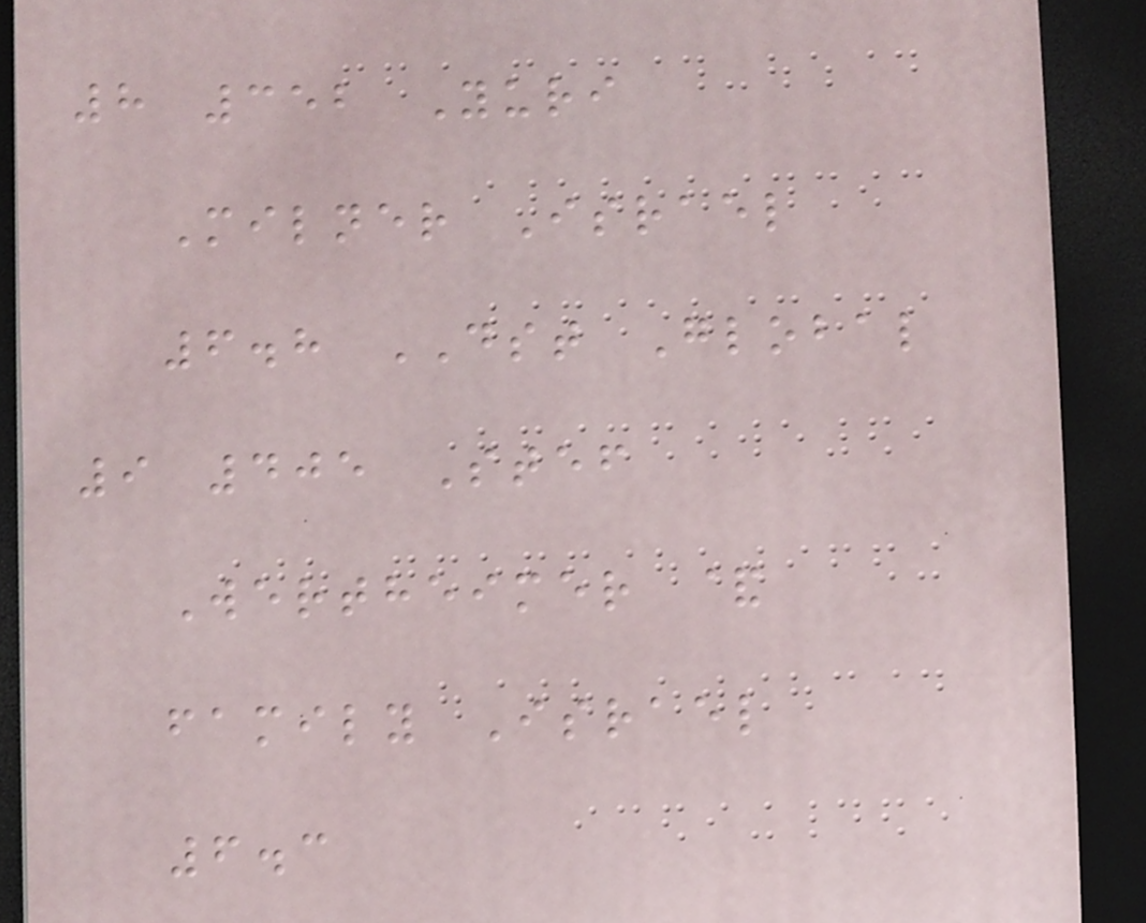8 352 Yuri
Milner Israel
6.8 DST Global
9 405 Stef
Wertheimer &
family Israel
6.3
